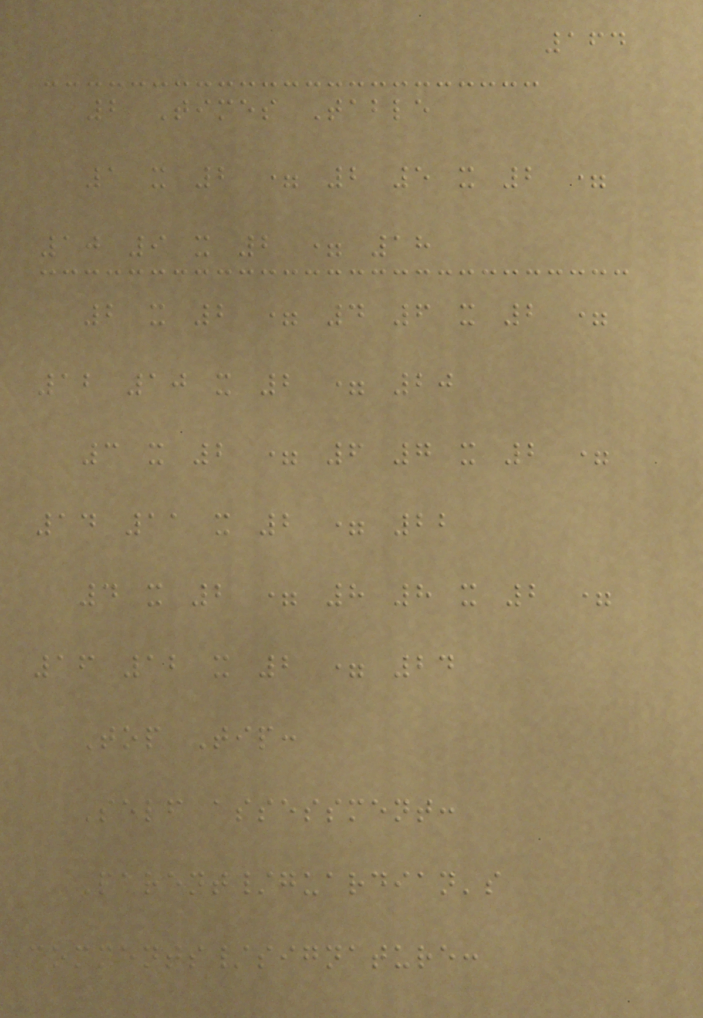164
2 Times Table
1 x 2 = 2 5 x 2 =
10 9 x 2 = 18
2 x 2 = 4 6 x 2 =
12 10 x 2 = 20
3 x 2 = 6 7 x 2 =
14 11 x 2 = 22
4 x 2 = 8 8 x 2 =
16 12 x 2 = 24
Top Tip:
Self assessment:
Parent/guardian's
comments/signature:
